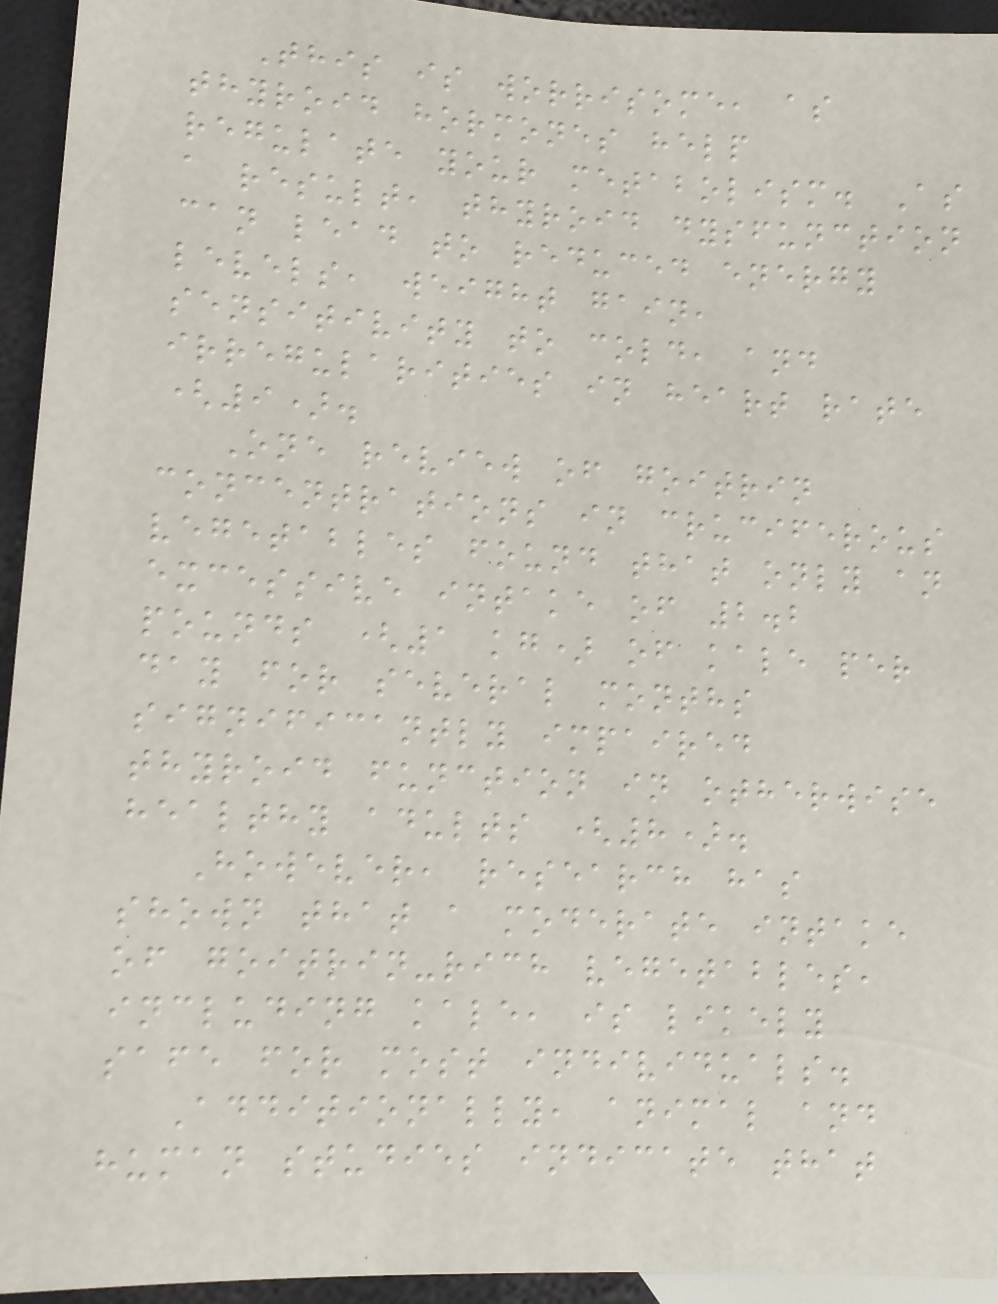This is worrisome, as
thyroid hormones help
regulate your metabolism. As
a result, thyroid dysfunction
can lead to reduced energy
levels, weight gain,
sensitivity to cold, and
irregularities in heart rate
(9).
One review of goitrin
concentrations in cruciferous
vegetables found that only an
excessive intake of 2.2
pounds (1 kg) of kale per
day for several months
significantly impaired
thyroid function in otherwise
healthy adults (8).
However, research has
shown that a moderate intake
of goitrin-rich vegetables,
including kale, is likely
safe for most individuals.
Additionally, animal and
human studies indicate that
